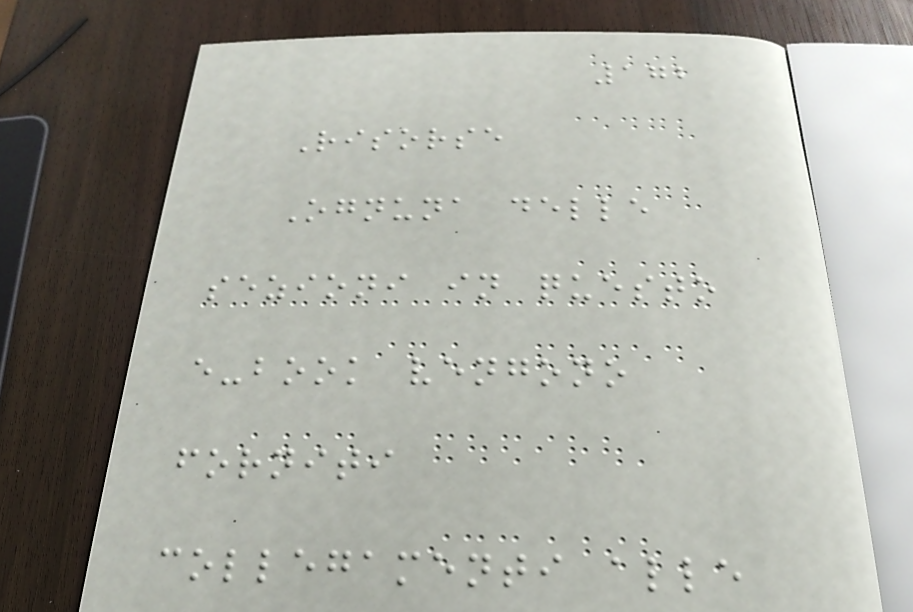172
Risorse
Ognuna delle
sezioni in questo
e-book vengono
forniti
collegamenti alle
